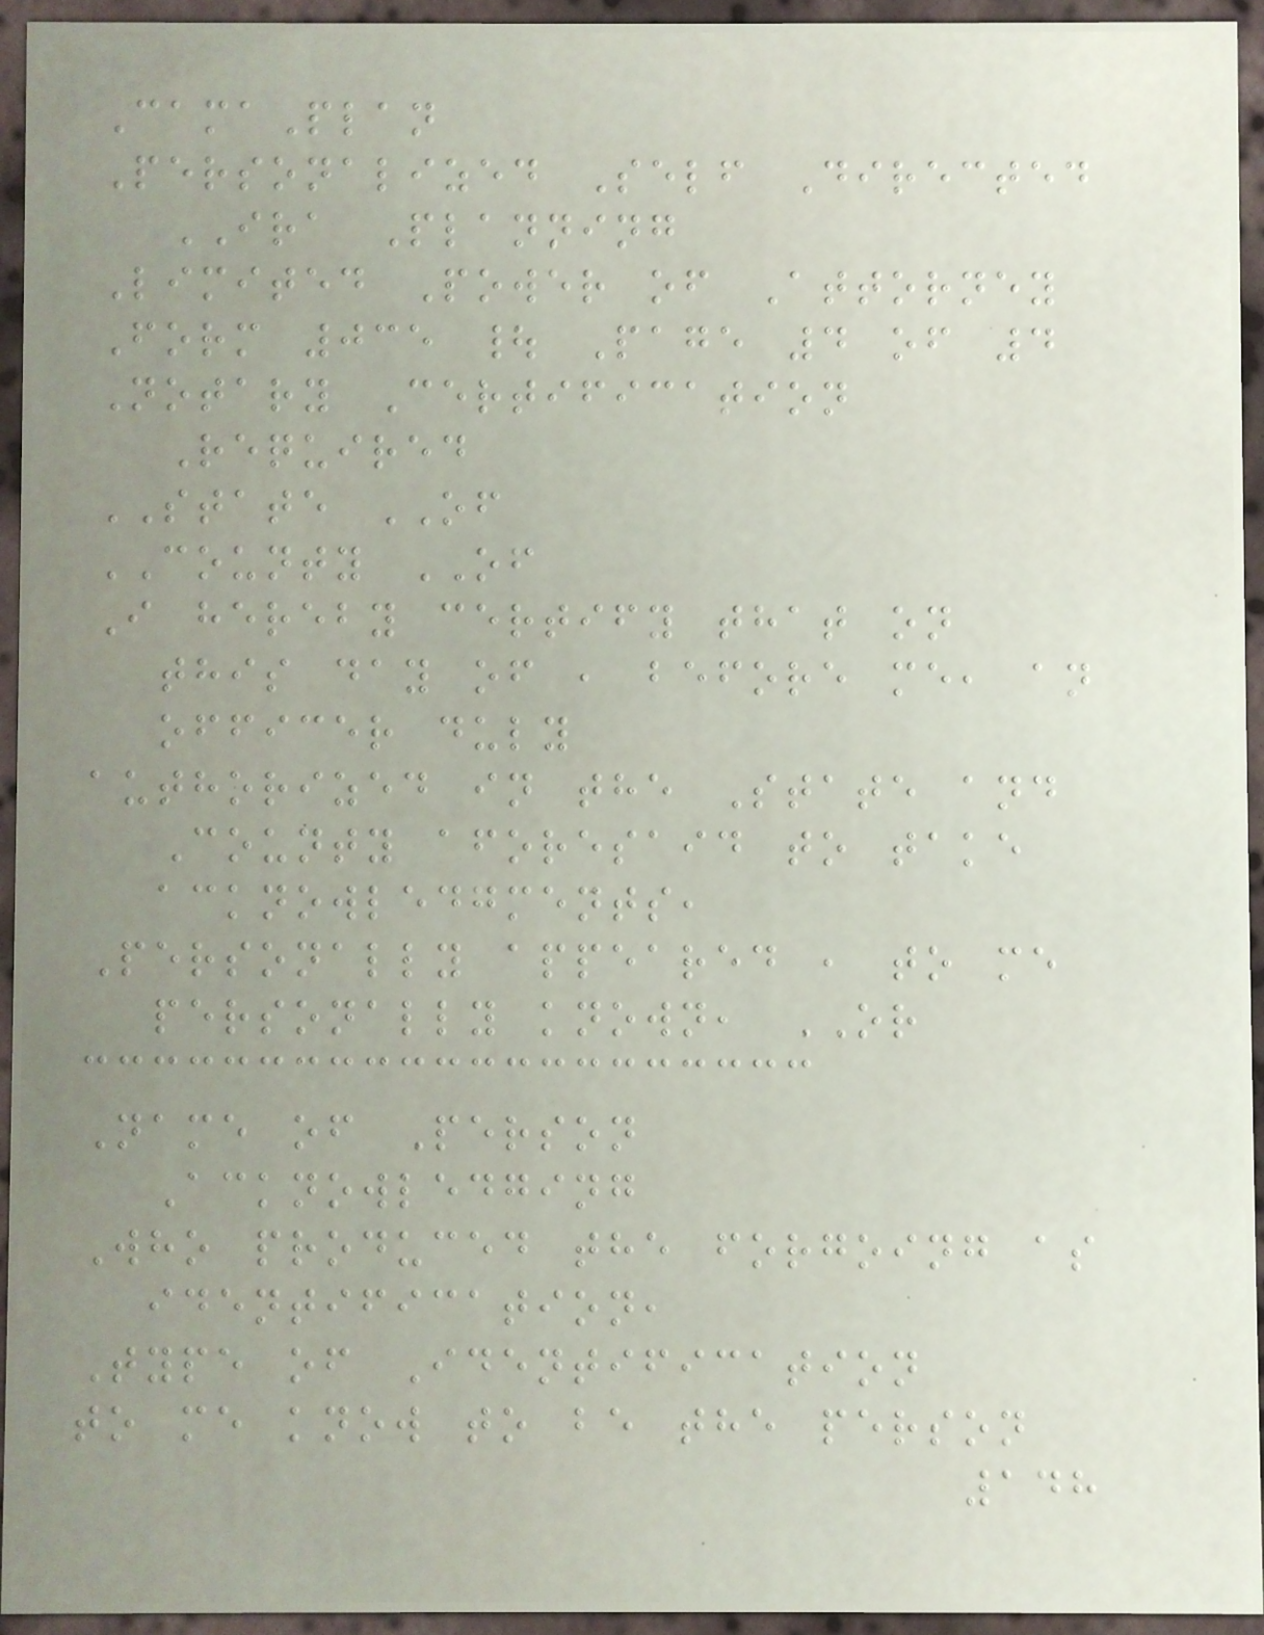CamaPlan
Personalized Self Directed
IRA Planning
Limited Power of Attorney
Form 035 | Page 4 of 4
Notary Certification
Required
STATE OF
COUNTY OF
I hereby certify that on
this day of , before me, an
officer duly
authorized in the State and
County aforesaid to take
acknowledgments,
Personally appeared , to me
personally known, OR
Name of Person
Acknowledging
Who produced the forgoing as
identification,
Type of Identification
to me know to be the person
148
